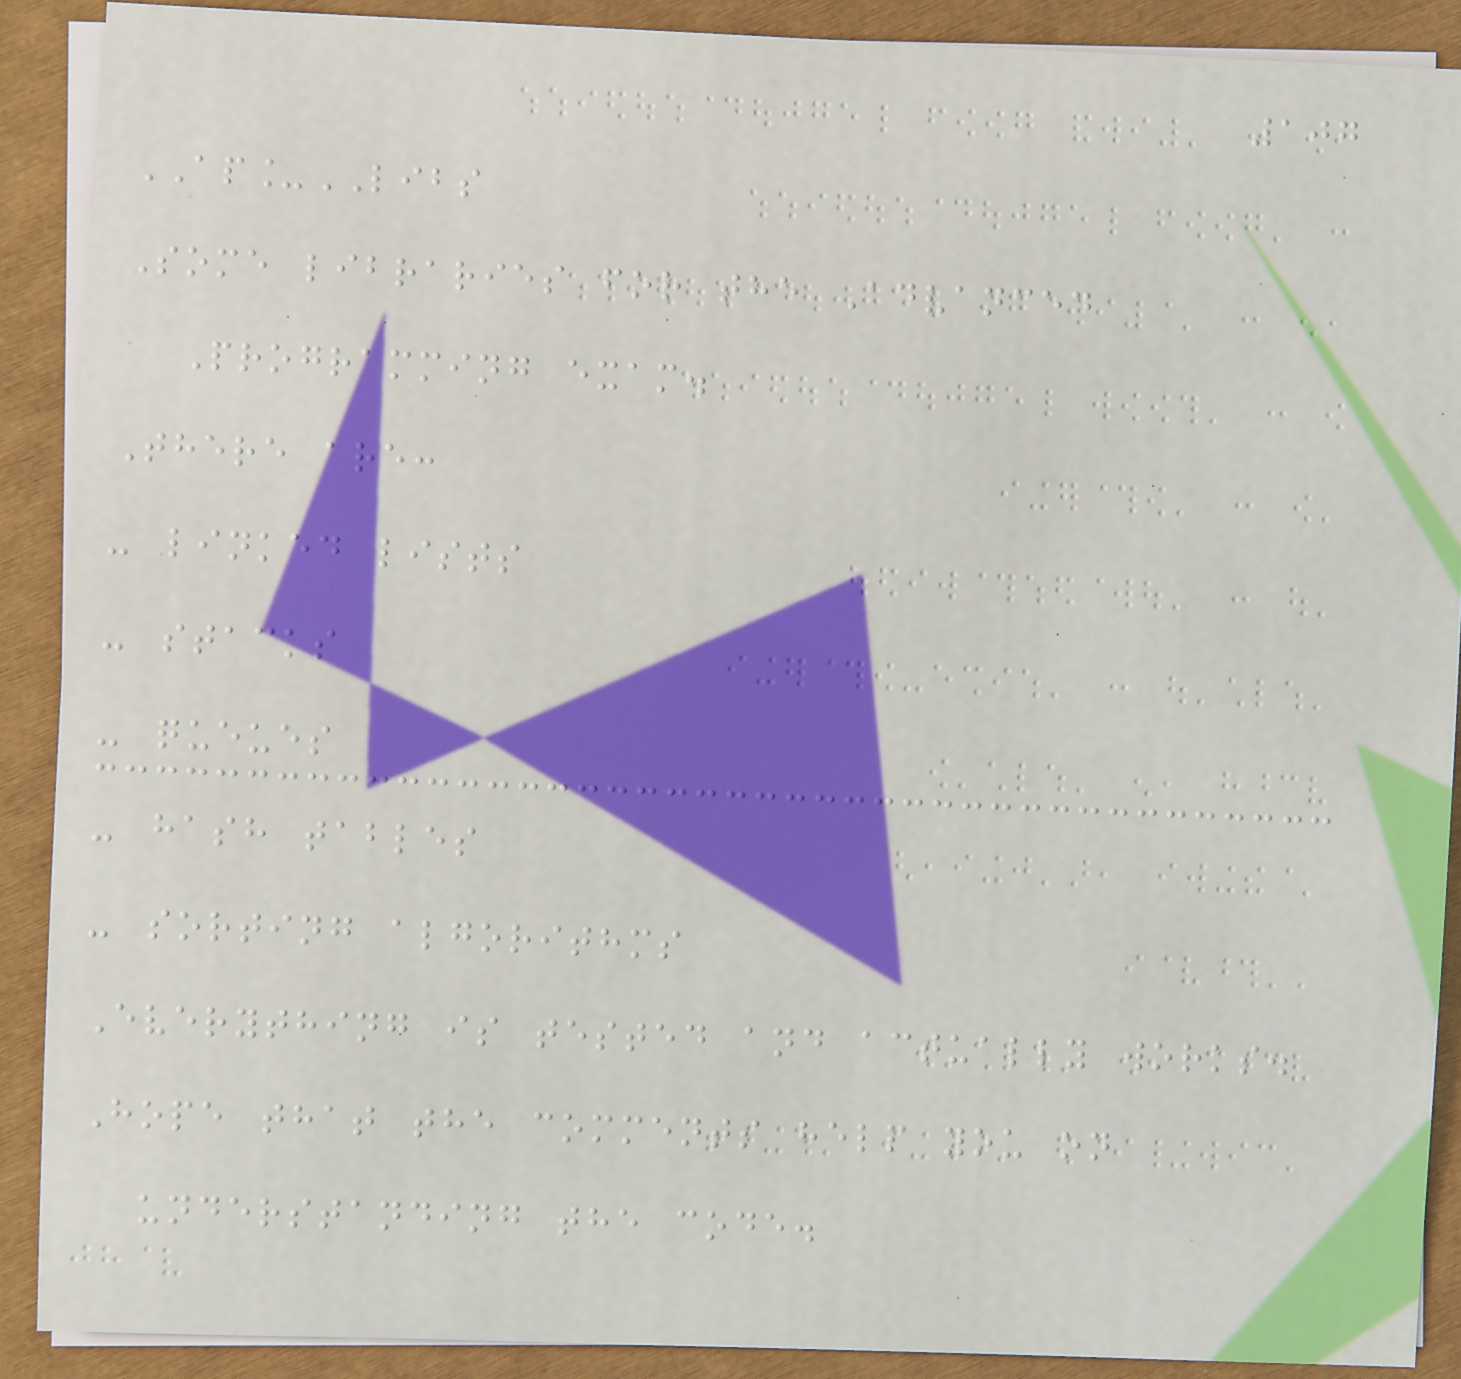107
AP_LIBS
Some libraries for the Advanced
Programming exam.
There are:
- linked lists
- stacks
- queues
- hash tables
- sorting algorithms
Everything is tested and actually works.
Hope that the comments help you on
understanding the code.
